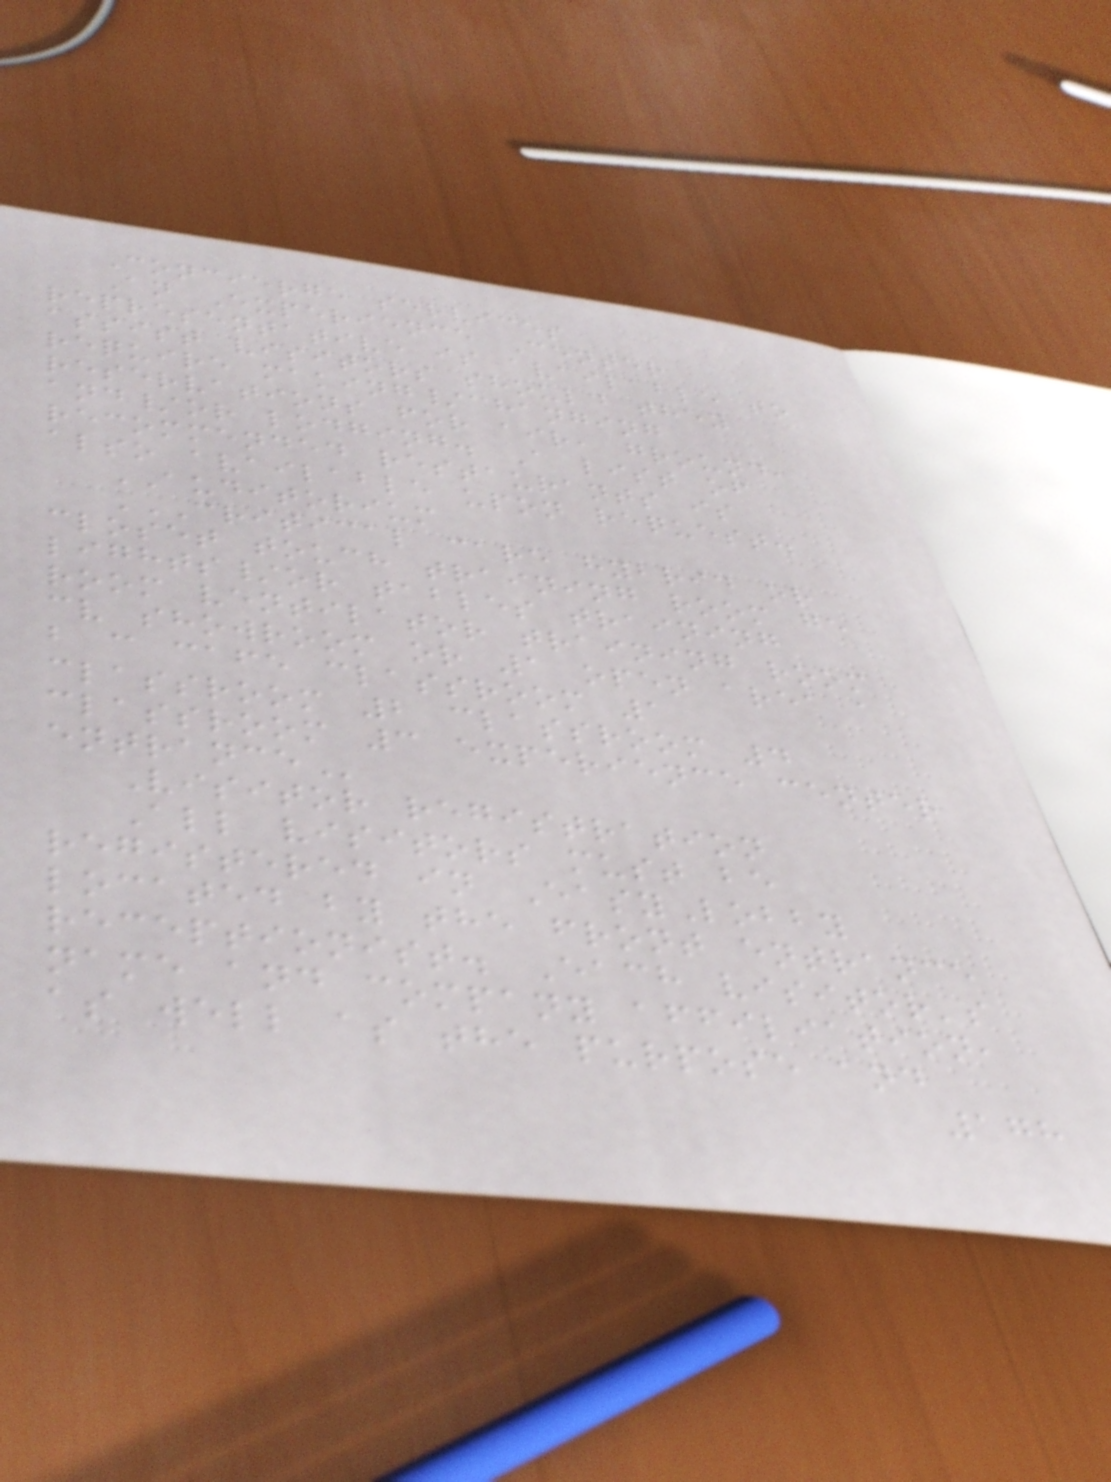Concierge services
An Experience Center
representative is available to
assist visitors should they
require making/changing
reservations for air, ground,
and/or lodging. A list of
recommended restaurants is
also available upon request.
AUDITORIUM
CRITICAL CARE HYBRID OR
CLOSET TOUCH TRAINING ROOM GE
LIGHTS/OR TABLES TRAINING
ROOM VENTILATOR TRAINING ROOM
CV SHOWROOM OR 1 OPEN AREA A
B C CAFE CLASSROOM 1
CLASSROOM 2 CLASSROOM 4
CLASSROOM 3 EXPERIENCE CENTER
ENTRANCE
Visitor registration
All visitors must be
registered in EasyLobby
located by the front entrance
receptionist. Each visitor's
name and company affiliation,
as well as the purpose and
178
